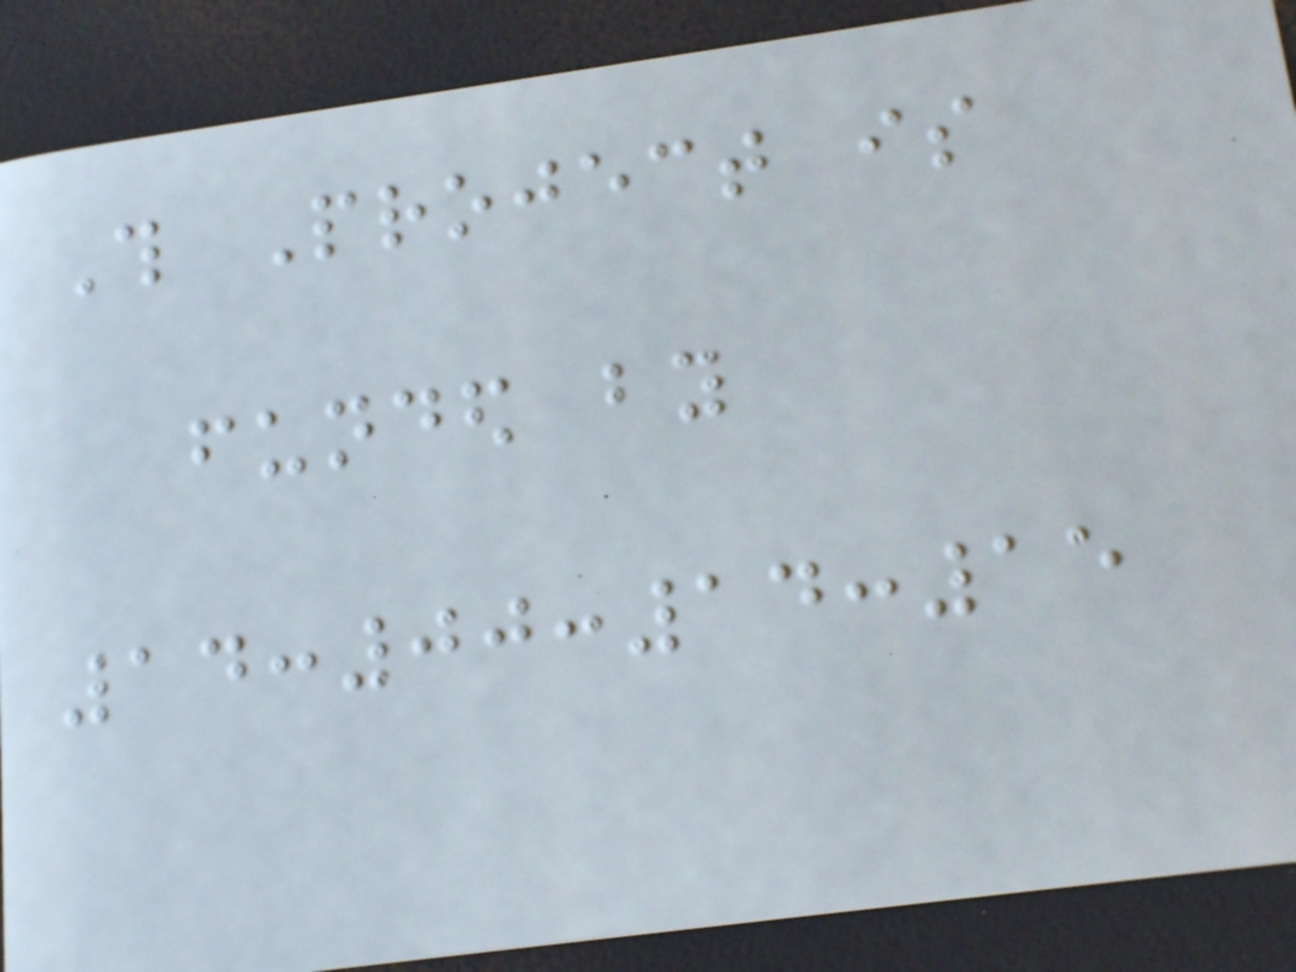This Project is
funded by
14:00:14:15
